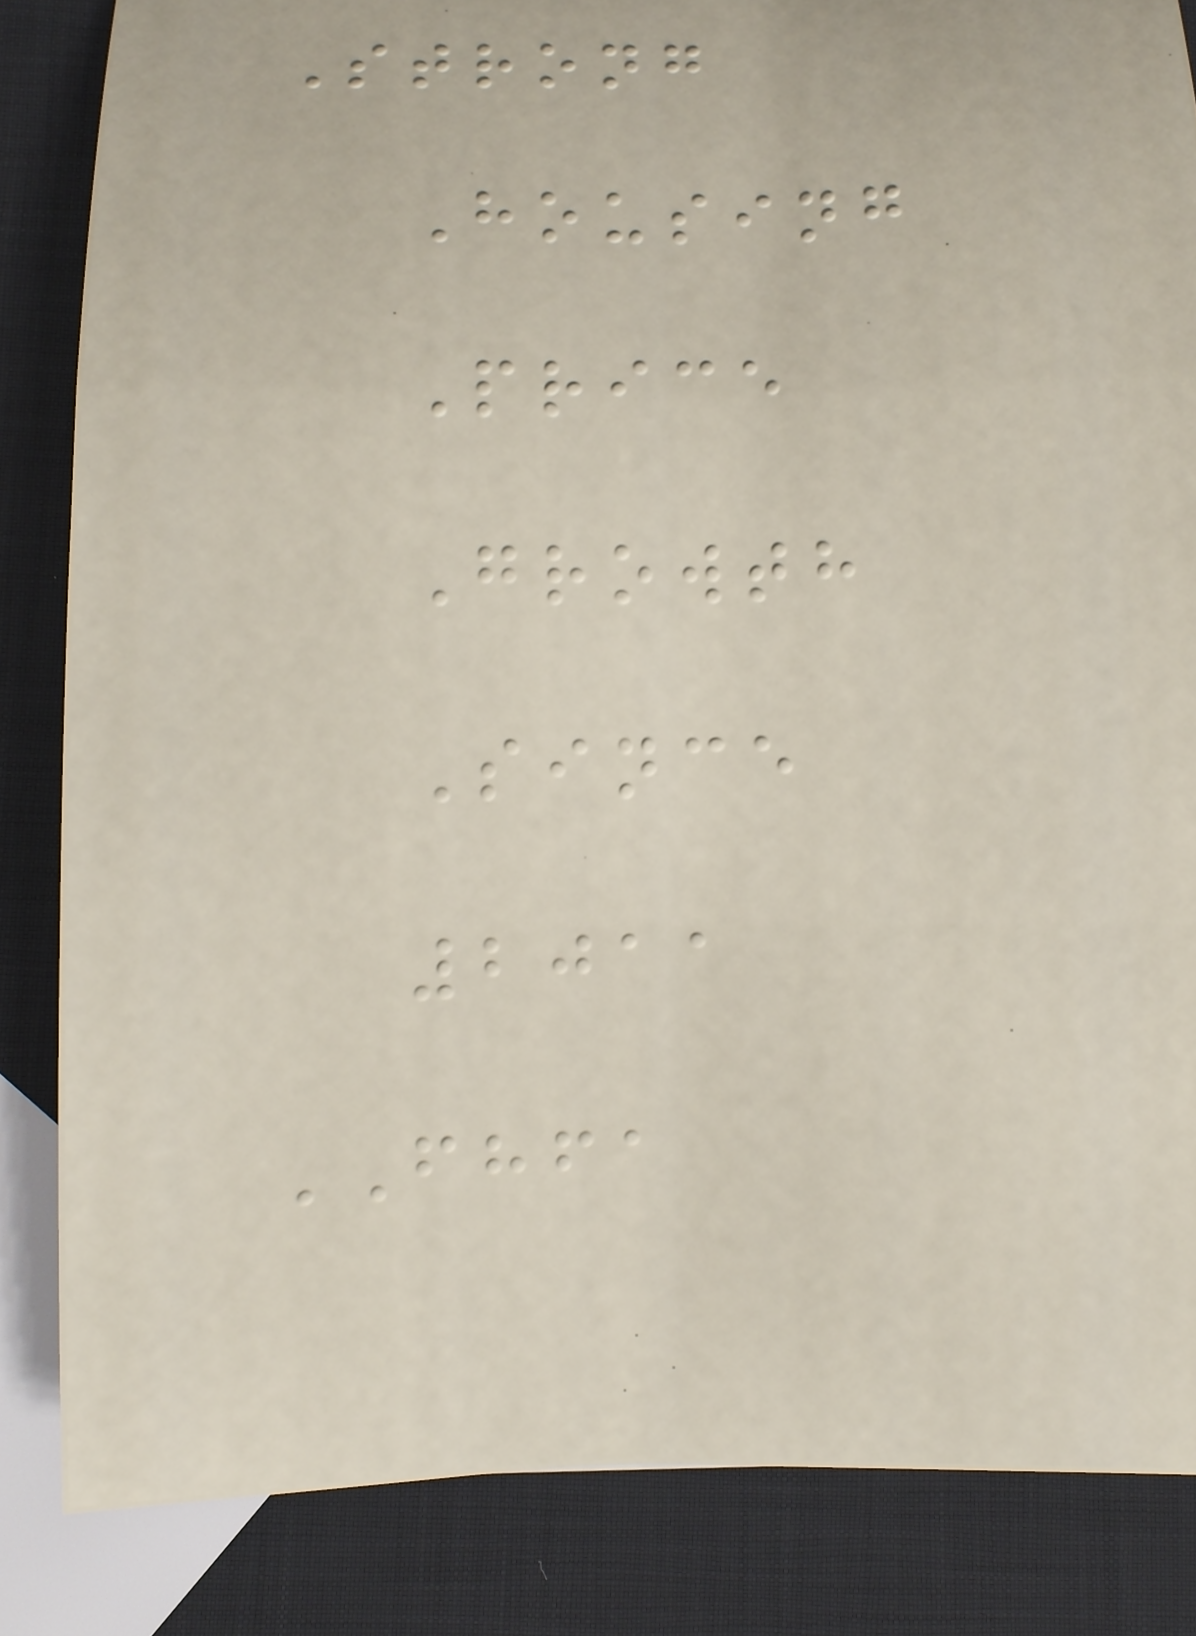Strong
Housing
Price
Growth
Since
2011
FHFA
